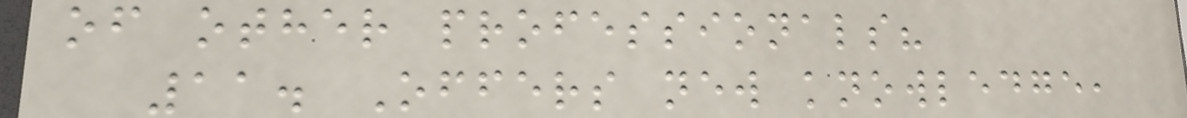of other professionals?
11. Offers new knowledge,
